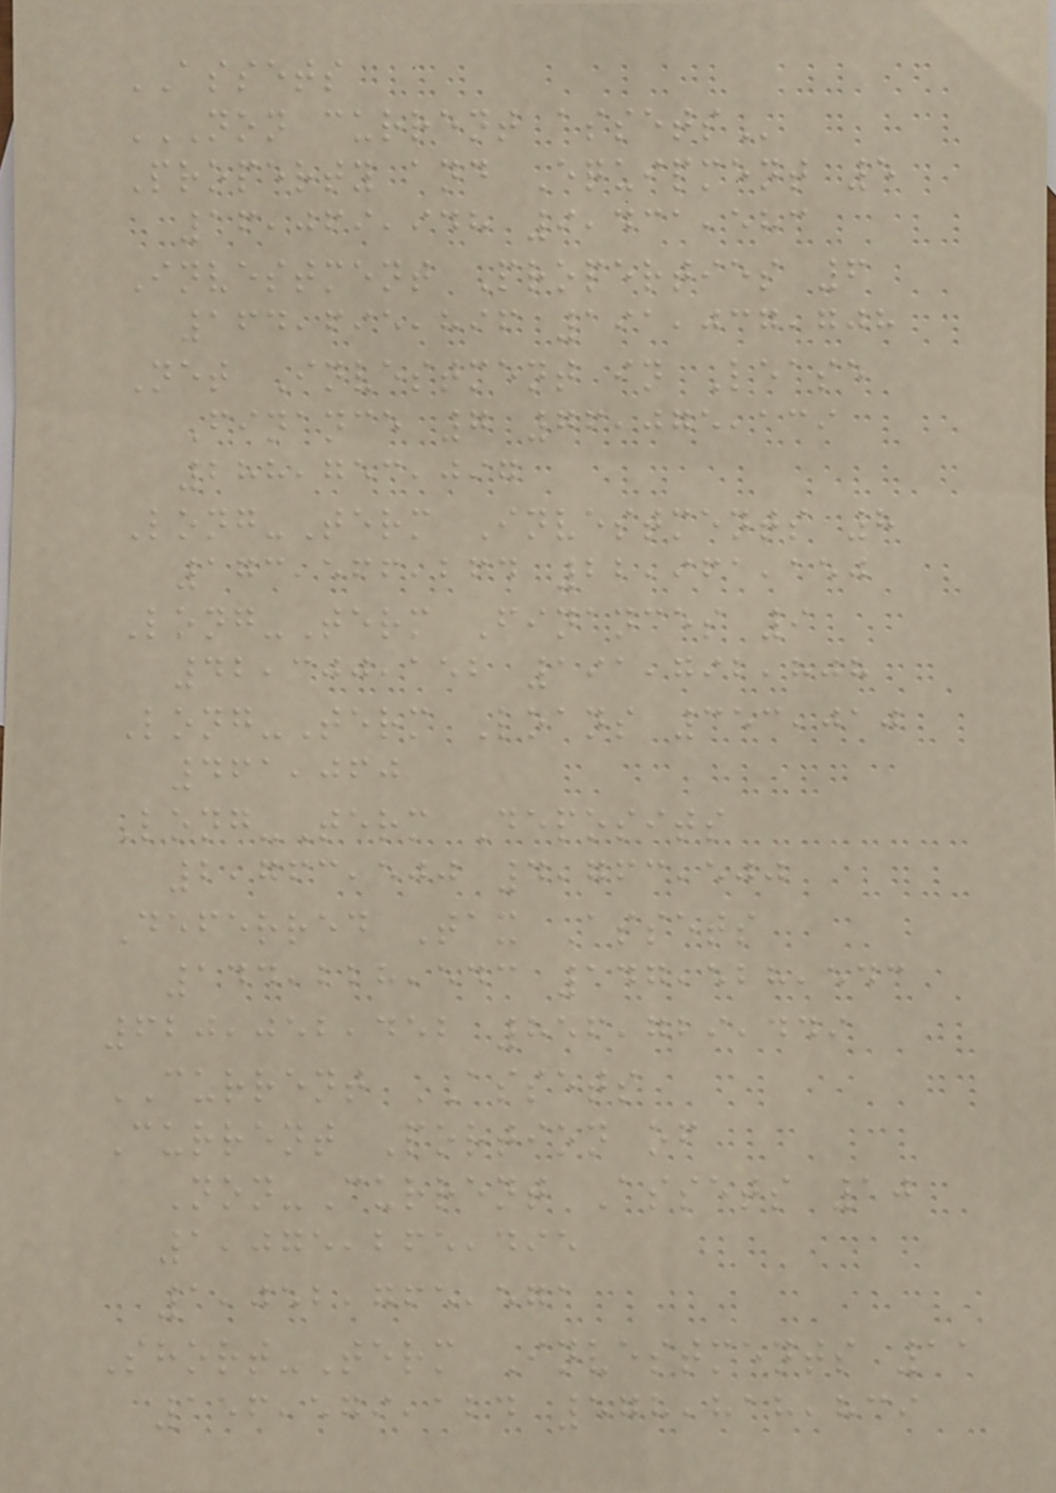ASSETS
NON CURRENT ASSETS
Property and Equipment 5
16,069,948 9,431,583
Investment Properties 6
164,695,896 191,037,708
Net Investment in Lease
Finance 7 76,075,139
288,753,097
Long-Term Investments 8
173,566,264 22,961,150
Long-Term Finances 9
42,300,152 191,792,808
Long-Term Loans 353,010
461,060
Long-Term Deposits
2,763,500 4,763,500
Deferred Tax Assets
144,228,543 147,528,543
620,052,452 856,729,449
CURRENT ASSETS
Current Portion of
Non-Current Assets 10
1,075,265,495
1,052,765,571
Short-Term Investments 11
156,579,124 578,818,839
